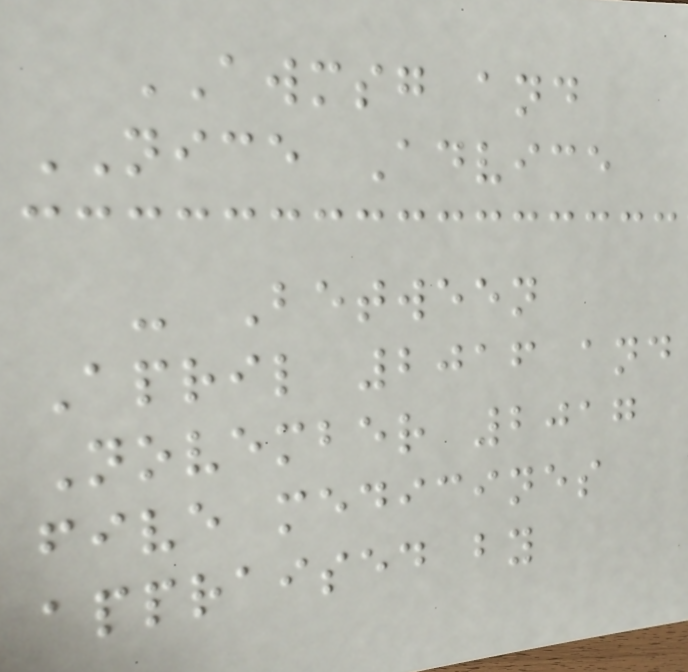AWMSG and
NICE Advice
- Between
April 2016 and
November 2017
five medicines
appraised by
